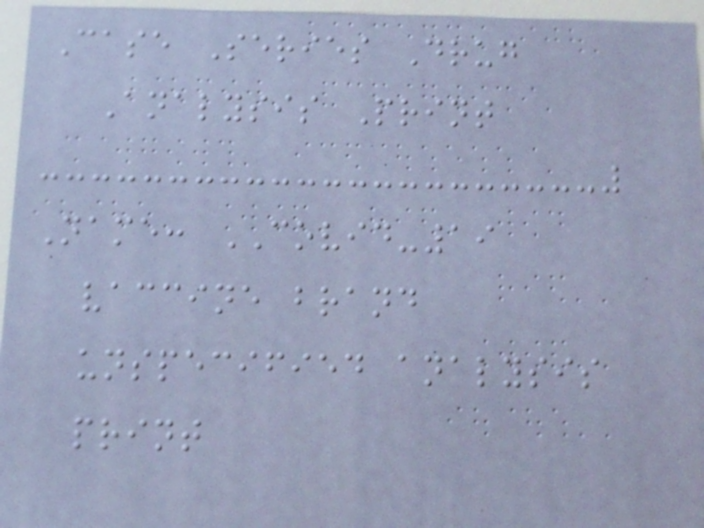Case Series Drug
Analysis Print
Name: COVID-19
vaccine brand
unspecified analysis
print
